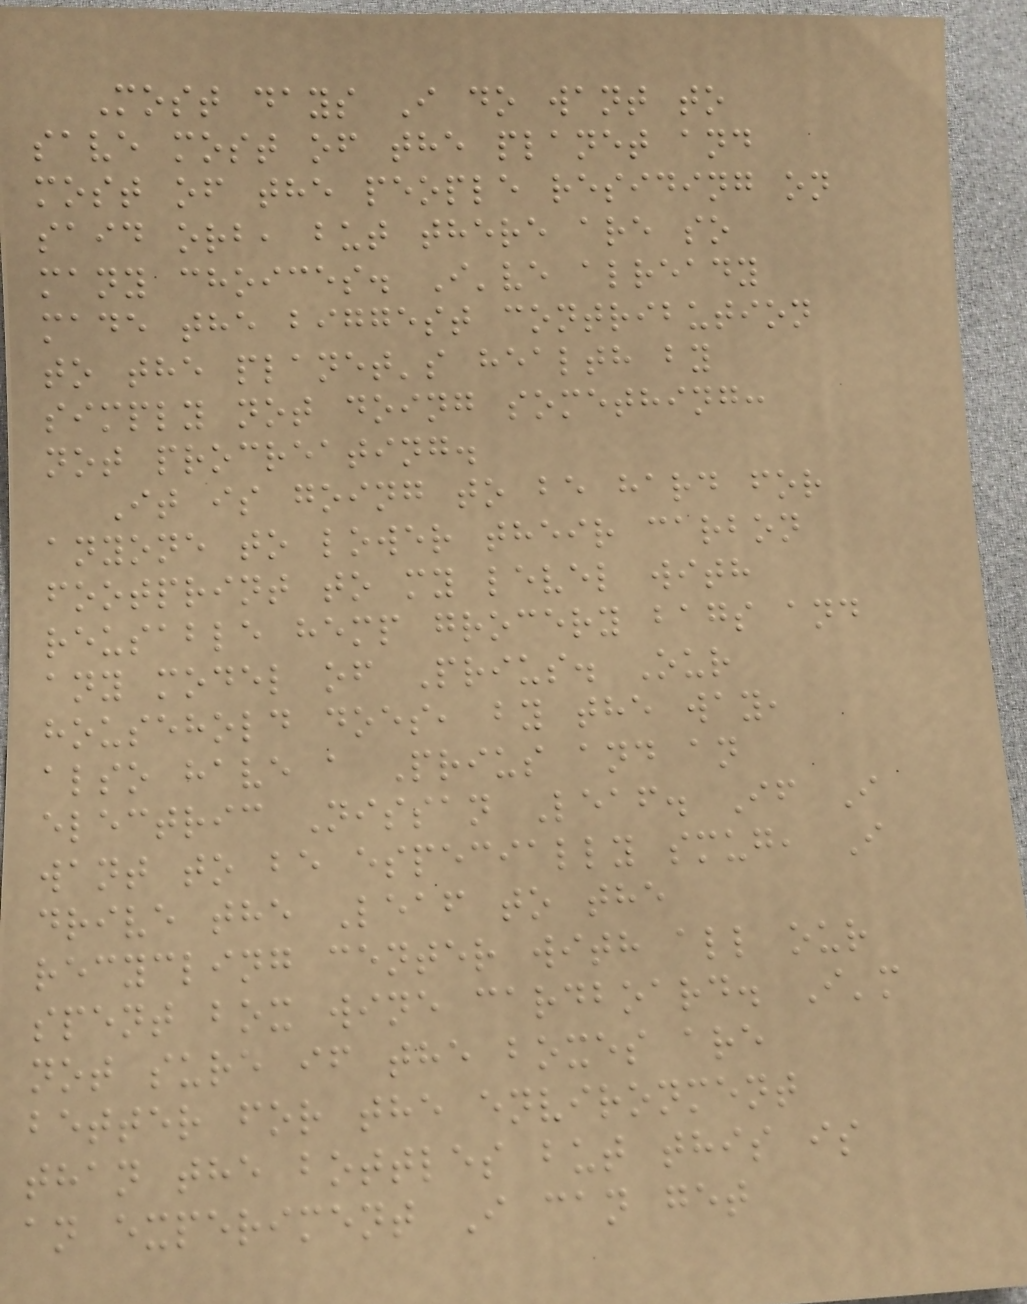Most days I do want to
save most of the planet and
most of the people residing on
said orb, but there are so
many choices. I've already
made the biggest contribution
to the planet's health by
simply not doing something:
not procreating.
It is going to be hard for
anyone to lower their carbon
footprint to my level with
reusable hemp grocery bags and
any model of Prius. Our
household does, by the way,
also have a Prius and an
electric Nissan Leaf. If I
want to be especially smug, I
drive the Leaf to the
recycling center with all our
spent box wine cardboard. I'm
not sure if the boxes are
better for the environment
than the bottles but this is
an experiment I can get
